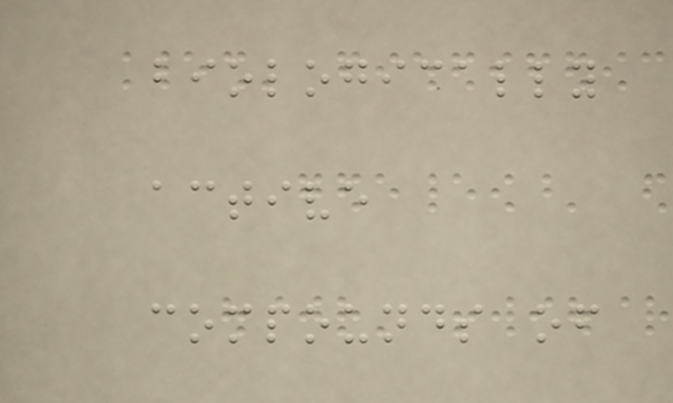biologically
active
compounds of
